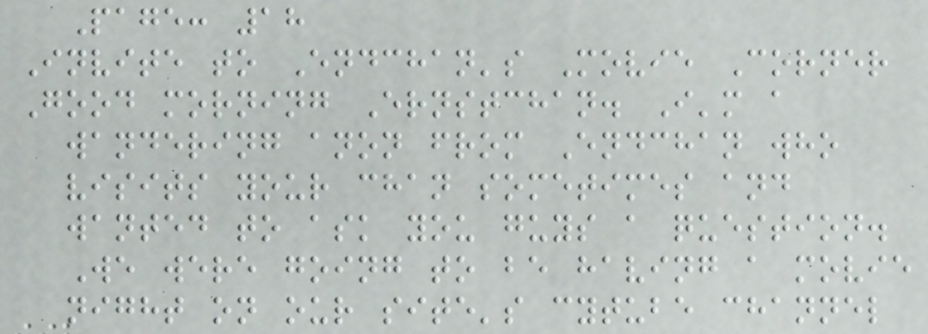Page: 18
Invite to Endchan's Movie Corner
Good morning Ernstchan. I'm a
wandering anon from Endchan who
visits your chan sometimes and
wanted to ask you guys a question.
We were going to be having a movie
night on our site's cytube channel
